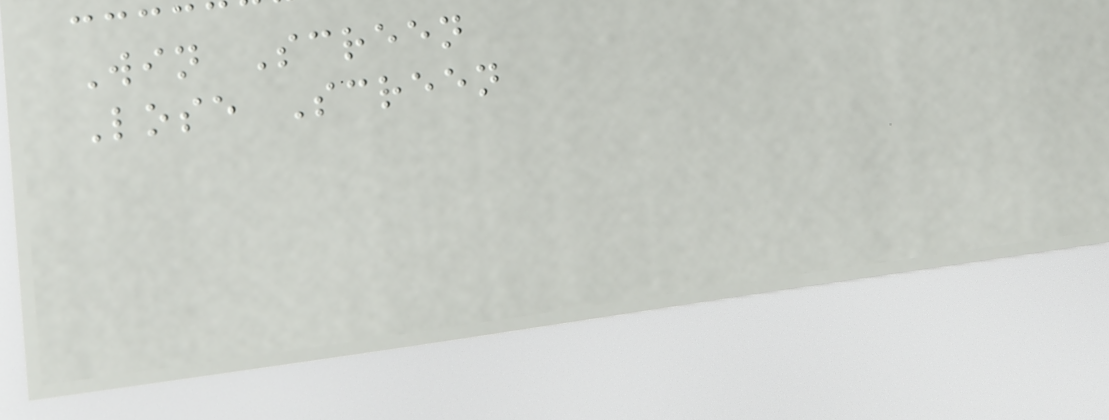Win Screen
Lose Screen
